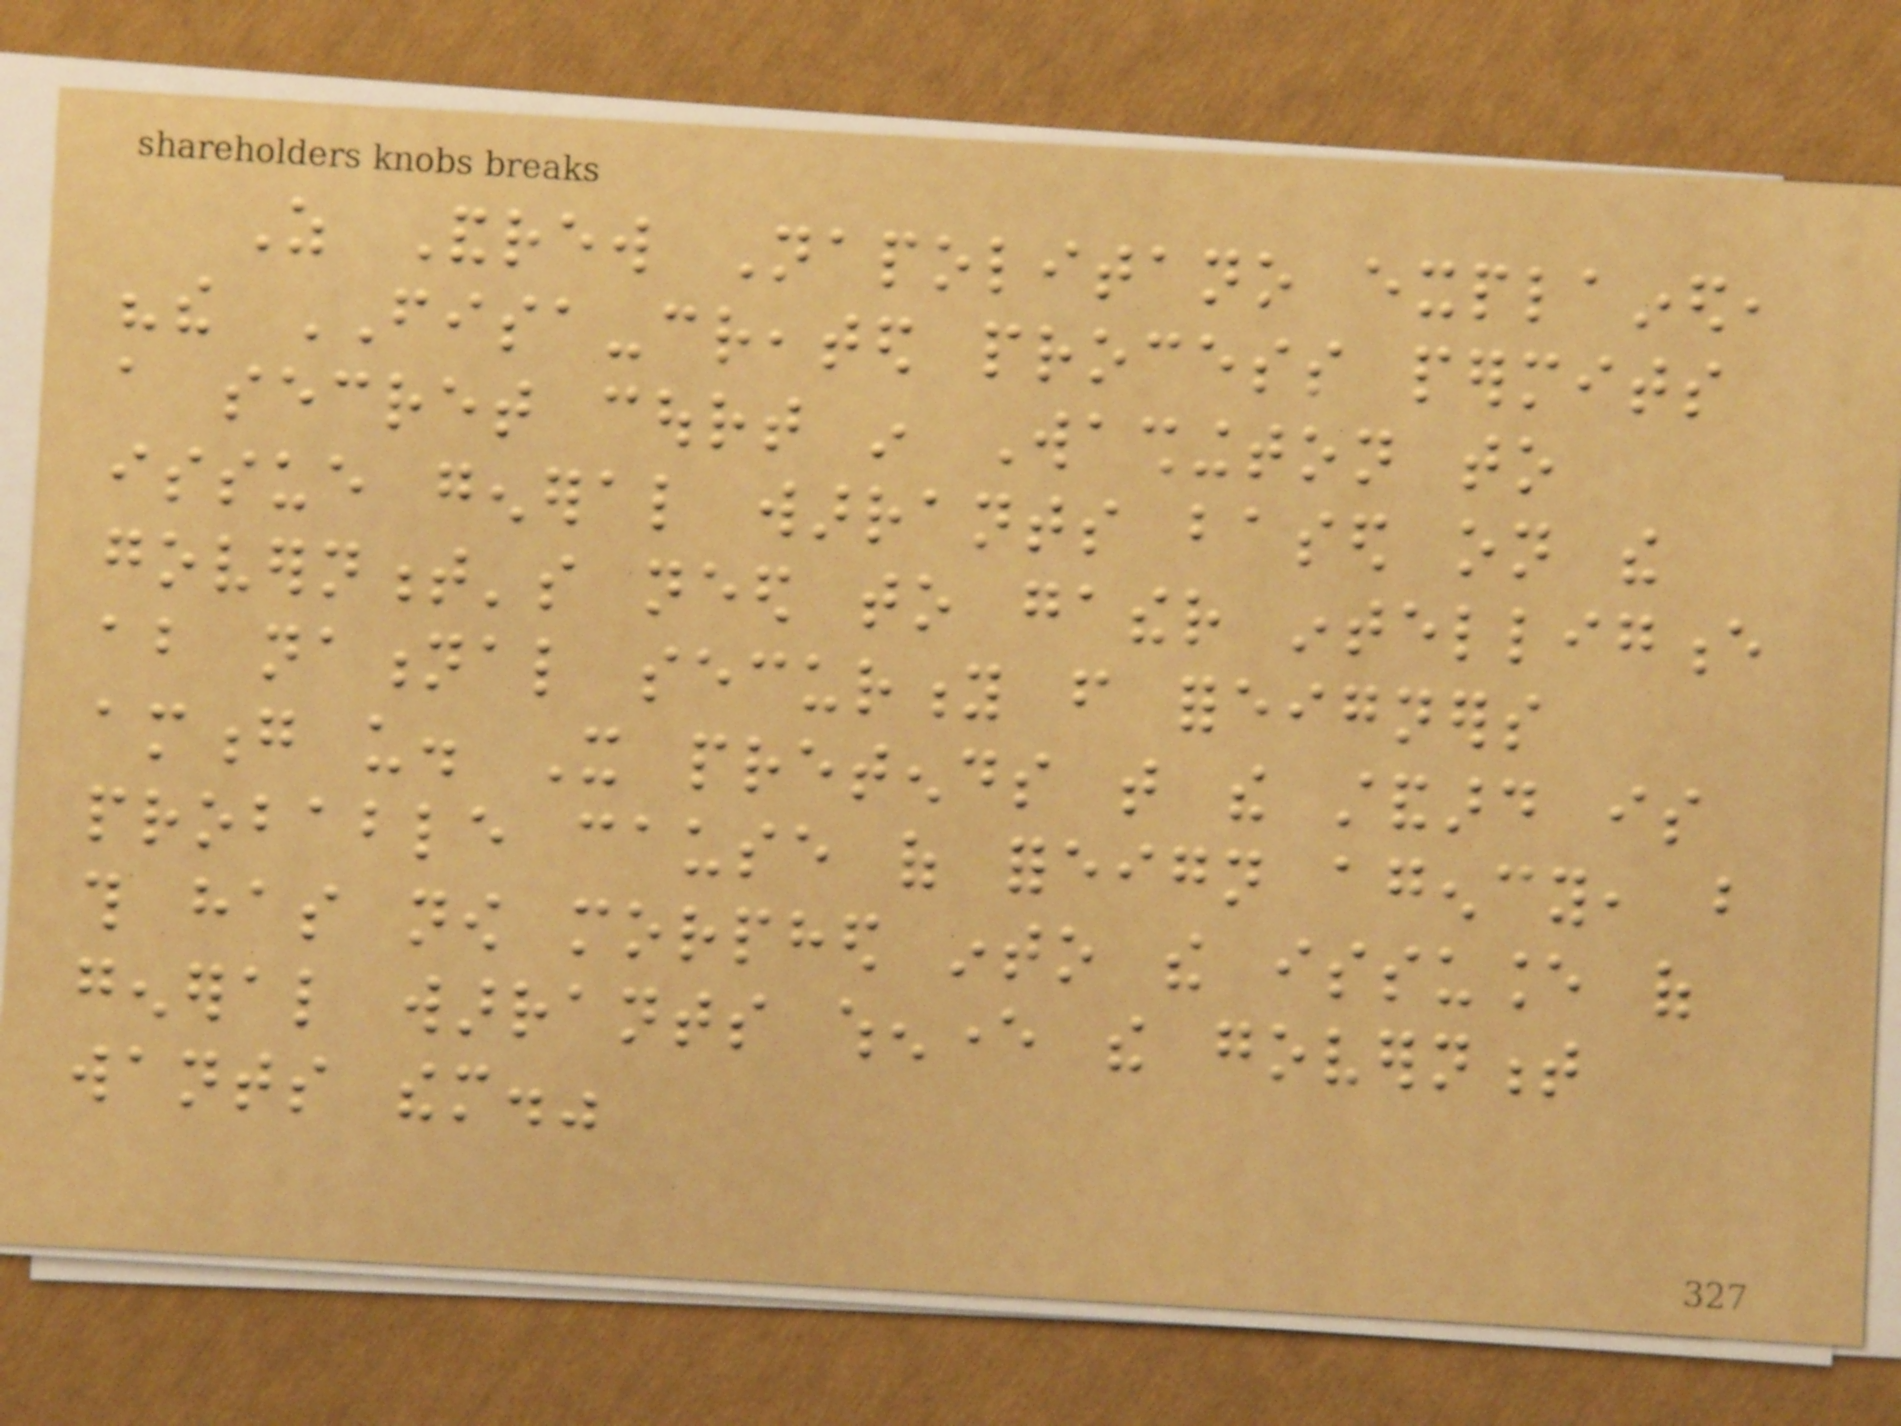As Andrew Napolitano explained,
"the FISA-created process permits
a secret court in Washington to
issue general warrants based on the
government's need to gather intelligence
about national security from foreigners
among us. It pretends that the standard is
probable cause of foreign agency, but
this has now morphed into the issuance of
general warrants whenever the government
wants them."
